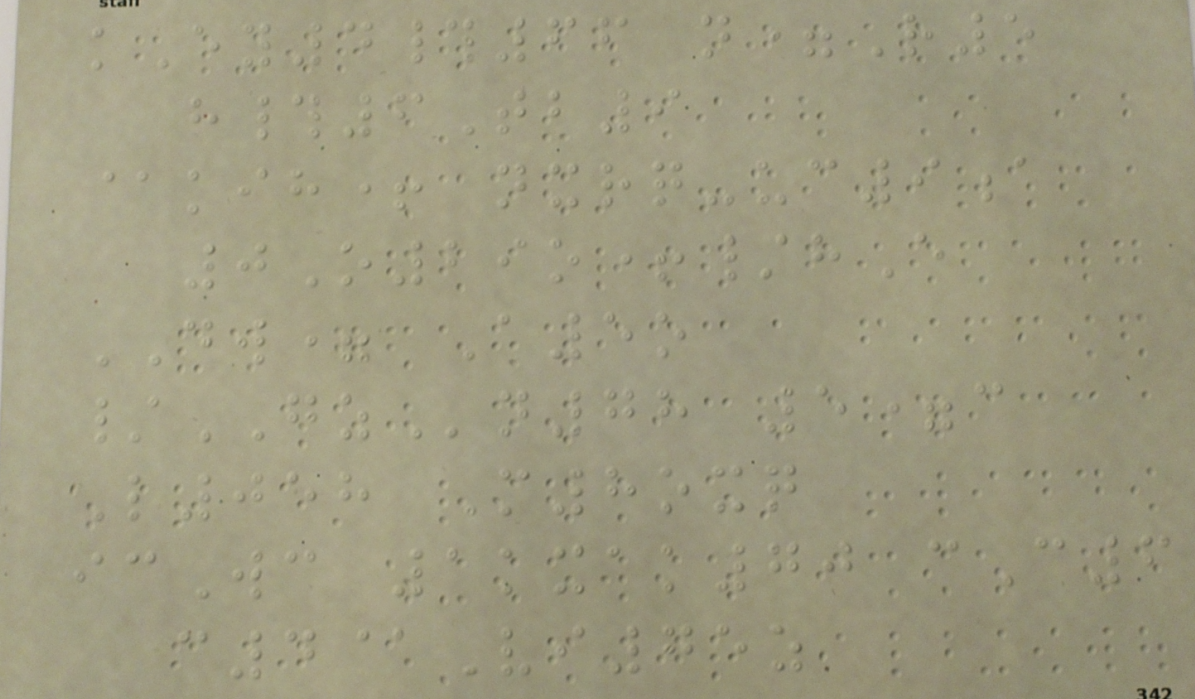kEy4#66 n=R5
h#6Tb9
@kih+ nxrq-uc9a
0O29o+/hE
DW= A5o
/GZn78 5=c
L058 M8oxq
icWc 1kxak70 cC6
c4@Vi75z
